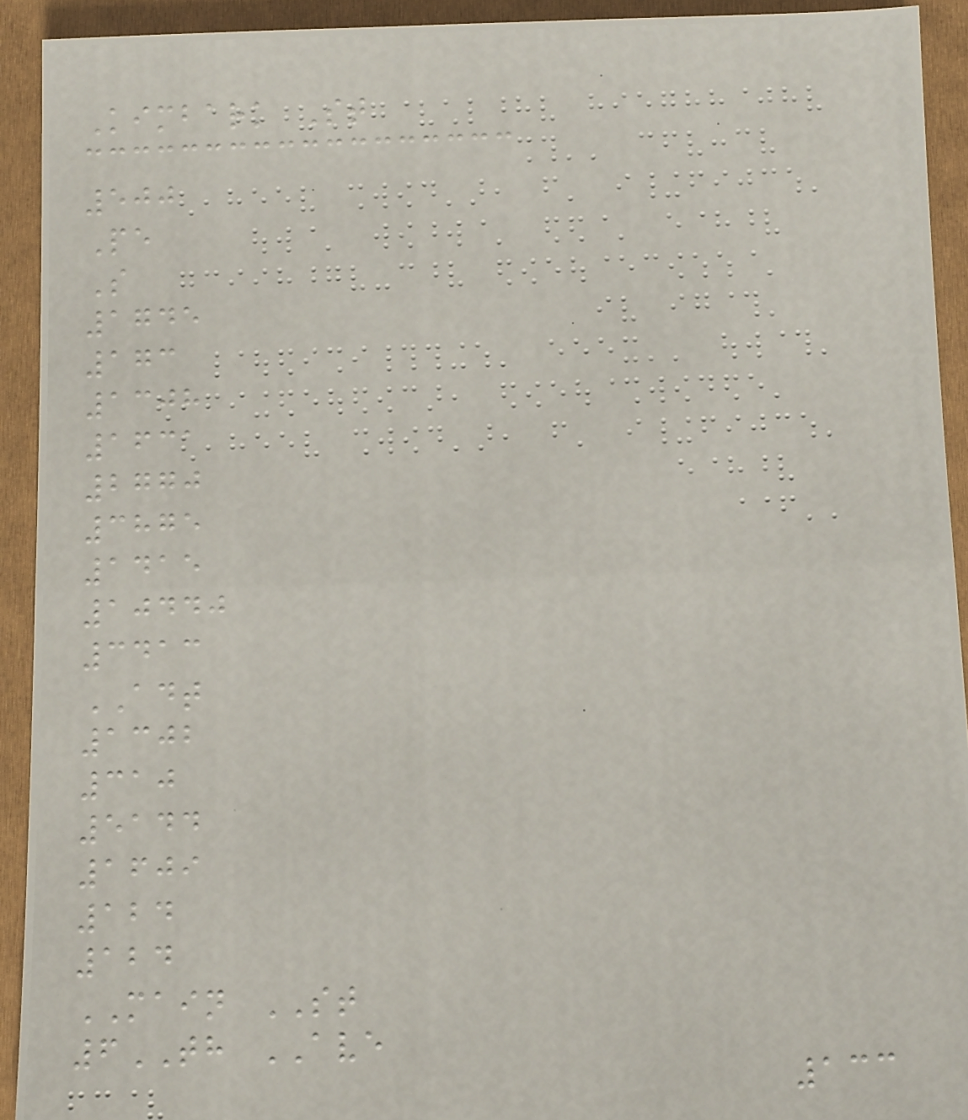Kimbark St
500
Pe
S
1745
173
1308
1631
2770
3875
1415
10440
3413
ADT
1302
310
5144
1609
124
124
MAIN ST
6TH AVE
133
